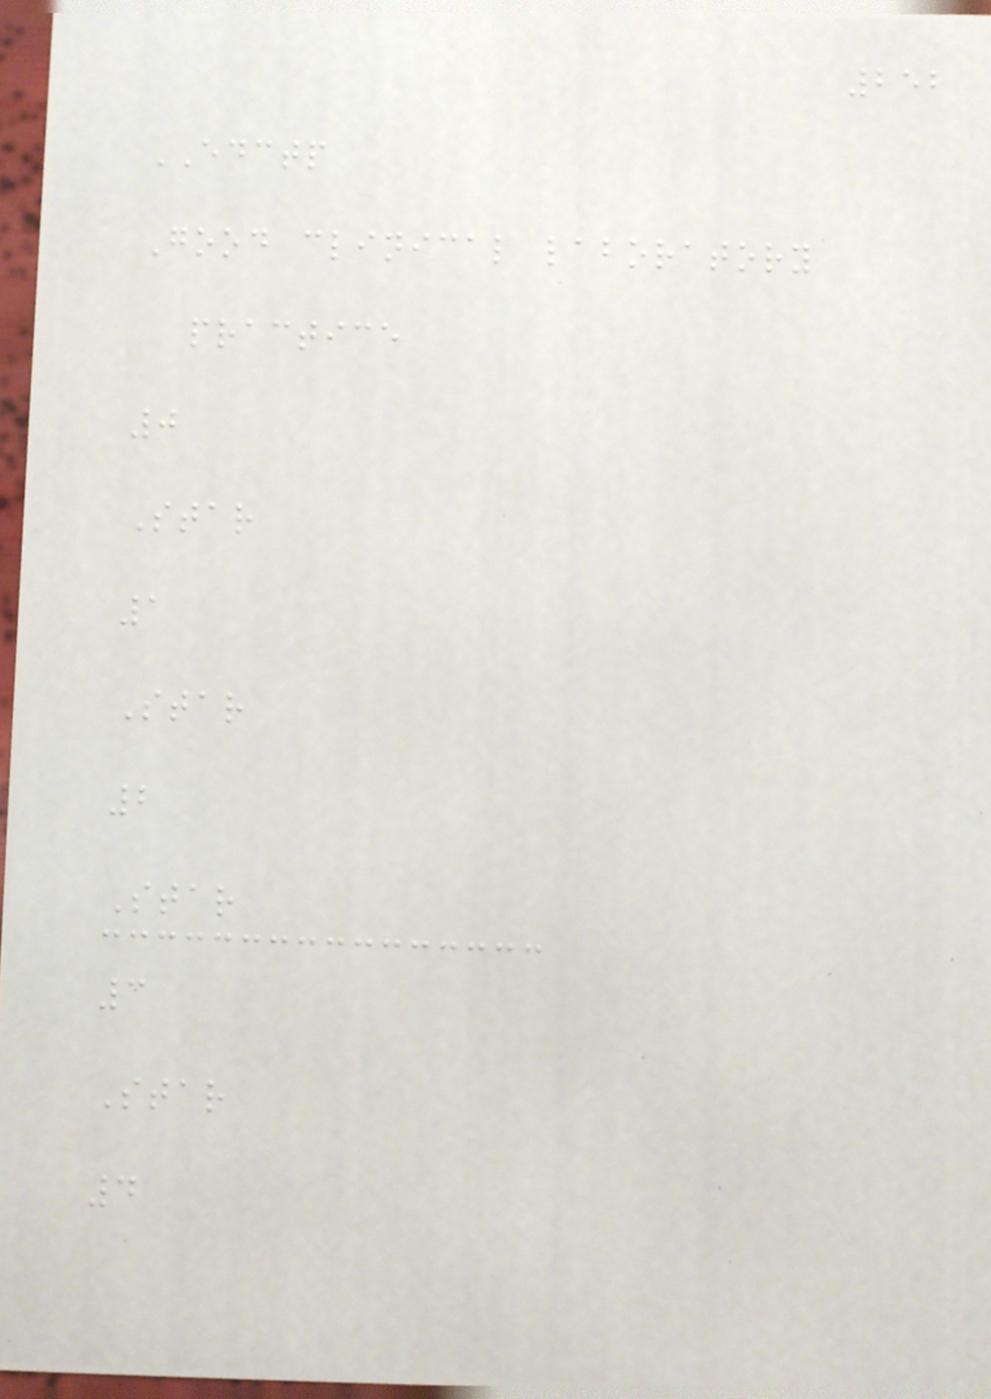252
EDCTP
Good clinical laboratory
practice
0
Star
1
Star
2
Star
3
Star
4
